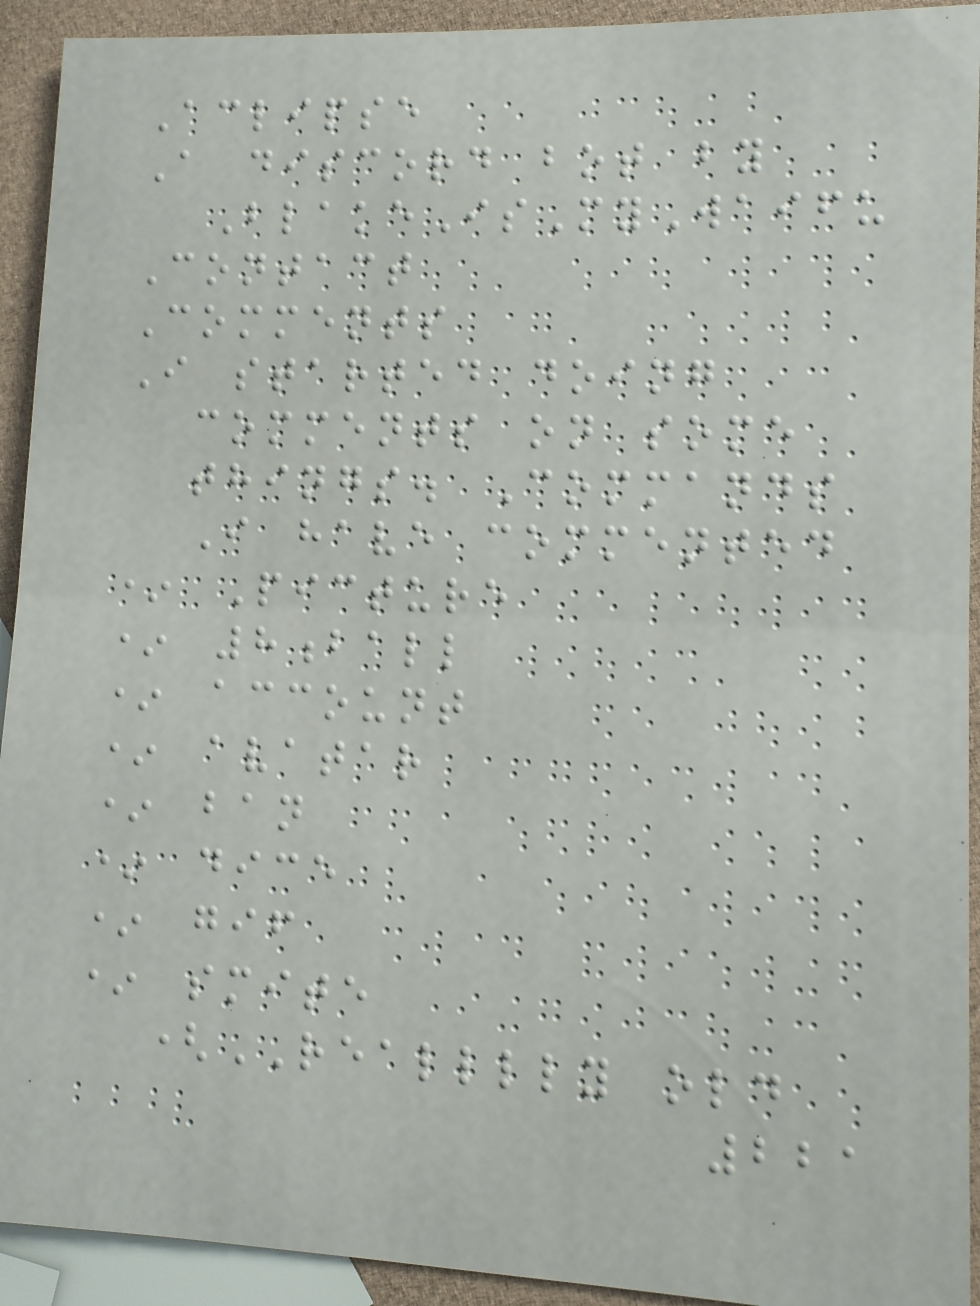Aclipse
A discord bot by
BlakeIsMyWaifu
Contact
Comments
I started doing
comments on some
things. Commands
I have commented
* Picture
* 8ball
* account
* avatar
* ban
* dice
* gif
* smite
(REALLLLY old
221
